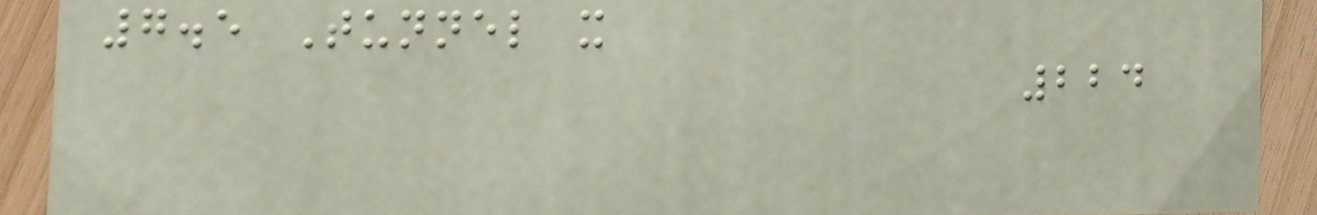7.5 Tunnel x
224
